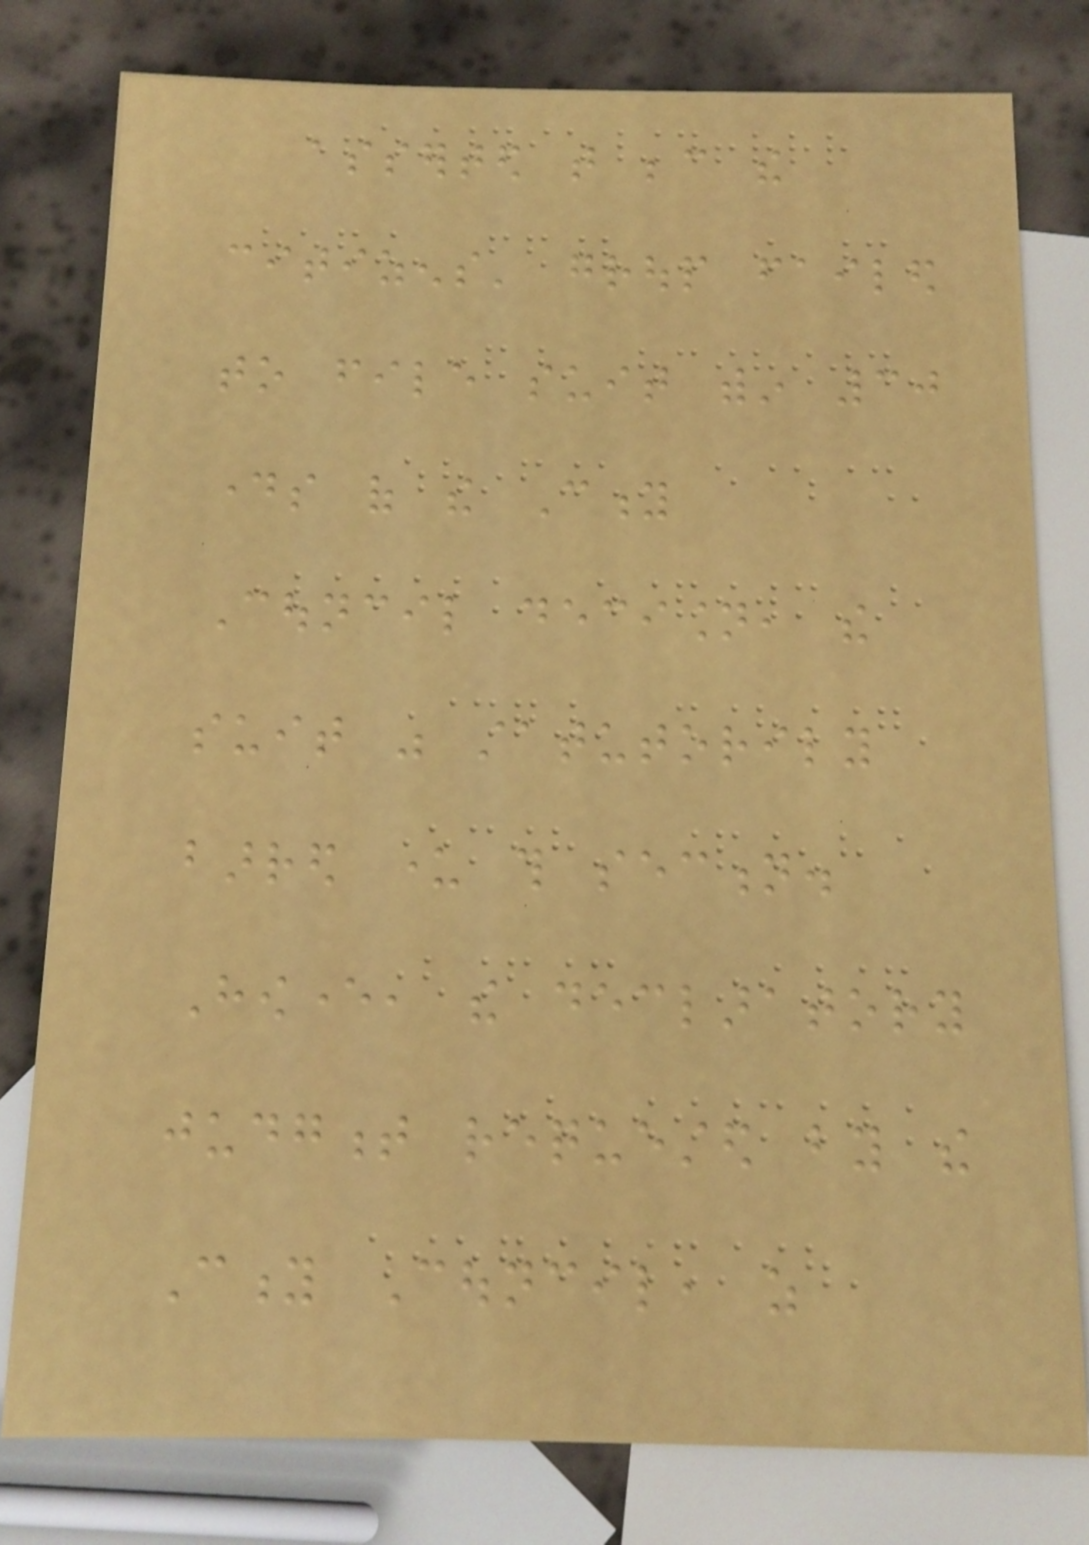asserted that because the
citizens' group failed
to file suit within 30
days of the City
Council decision, the
suit was statutorily
barred under this section.
However, the declaratory
judgment requested by the
City Council, as
